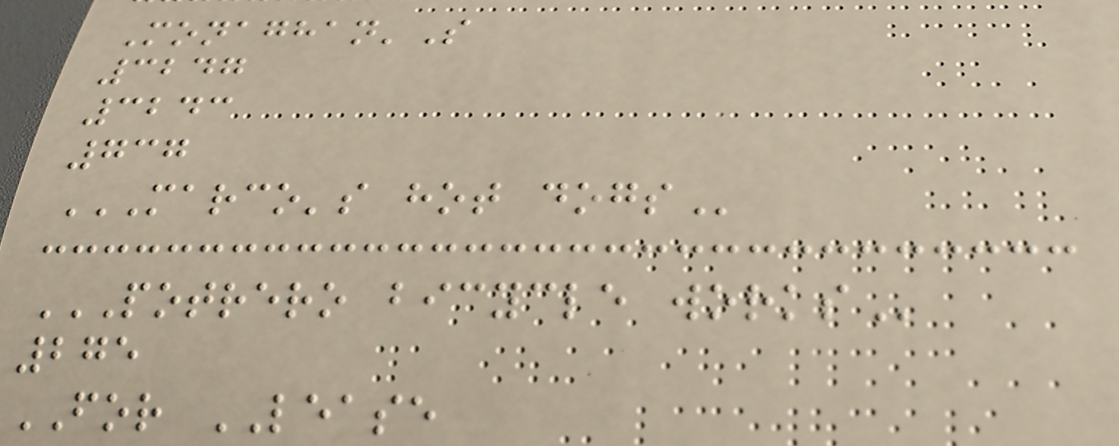Monaghan'S
3247
3243
737
MARCO'S HOT DOGS
POTRERO BICYCLE WORKS
275
FOR LEASE
